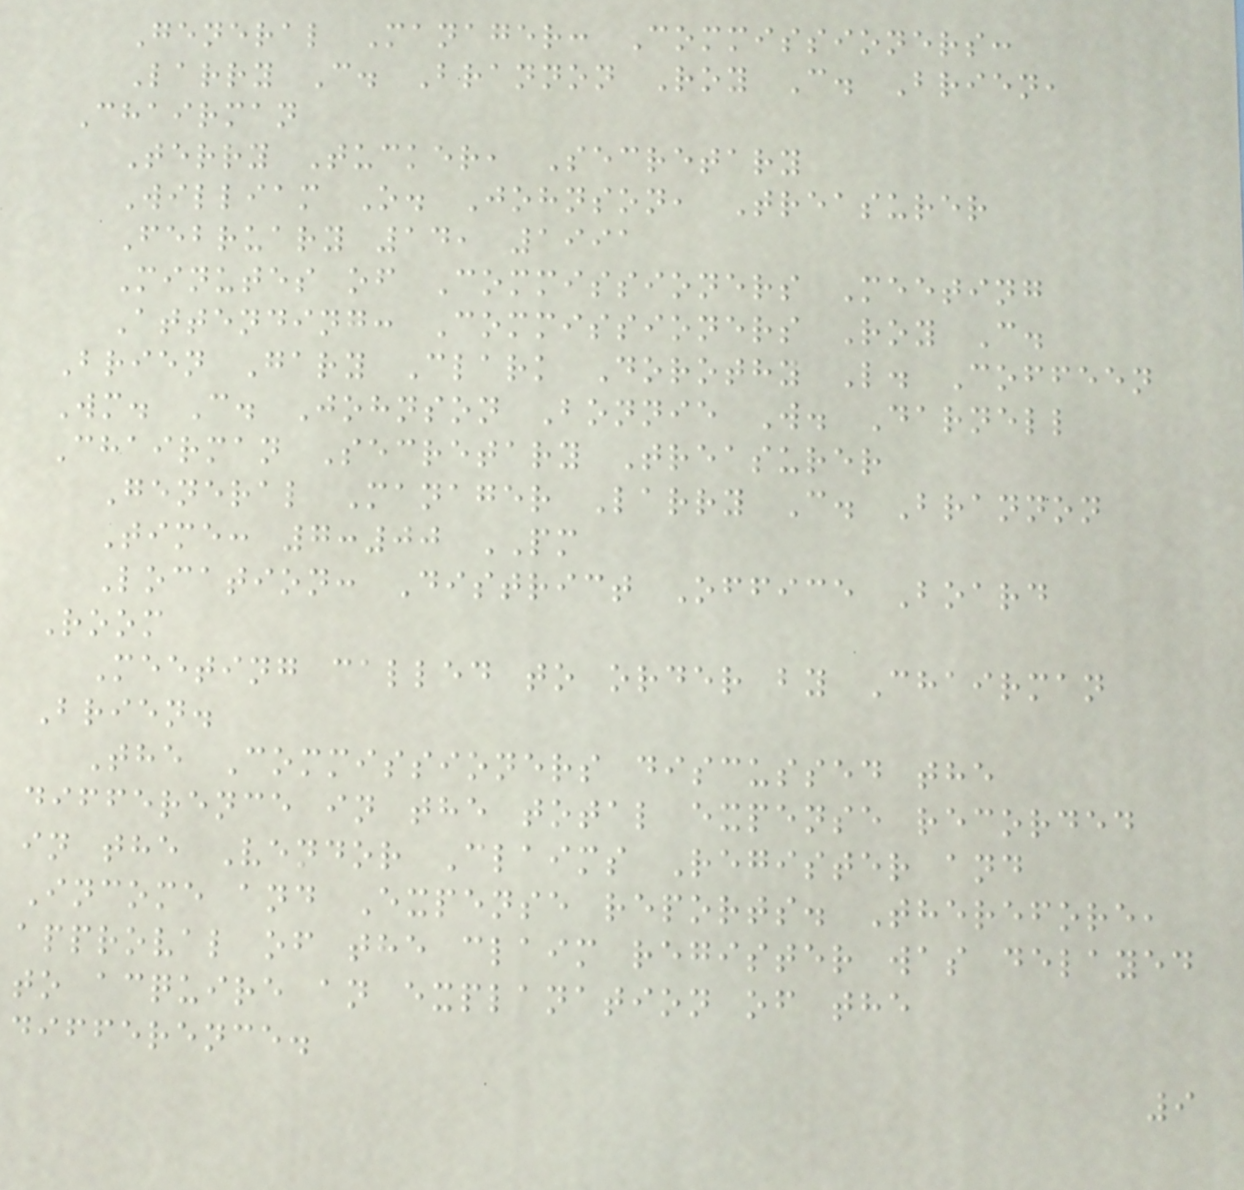General Manager: Commissioners:
Larry C. Brannon Roy C. Brien,
Chairman
Terry Tucker, Secretary
William O. Johnson, Treasurer
February 14, 1991
Minutes of Commissioners Meeting
Attending: Commissioners Roy C.
Brien Gary Clark Dorothy L. Coffeen
Wm. C. Johnson Bonnie W. Darnell
Chairman Secretary Treasurer
General Manager Larry C. Brannon
Time: 7:00 PM
Location: District Office Board
Room
Meeting called to order by Chairman
Brien.
The Commissioners discussed the
difference in the total expense recorded
in the Vendor Claims Register and
Income and Expense reports. Therefore,
approval of the claim register was delayed
to acquire an explanation of the
difference.
9
